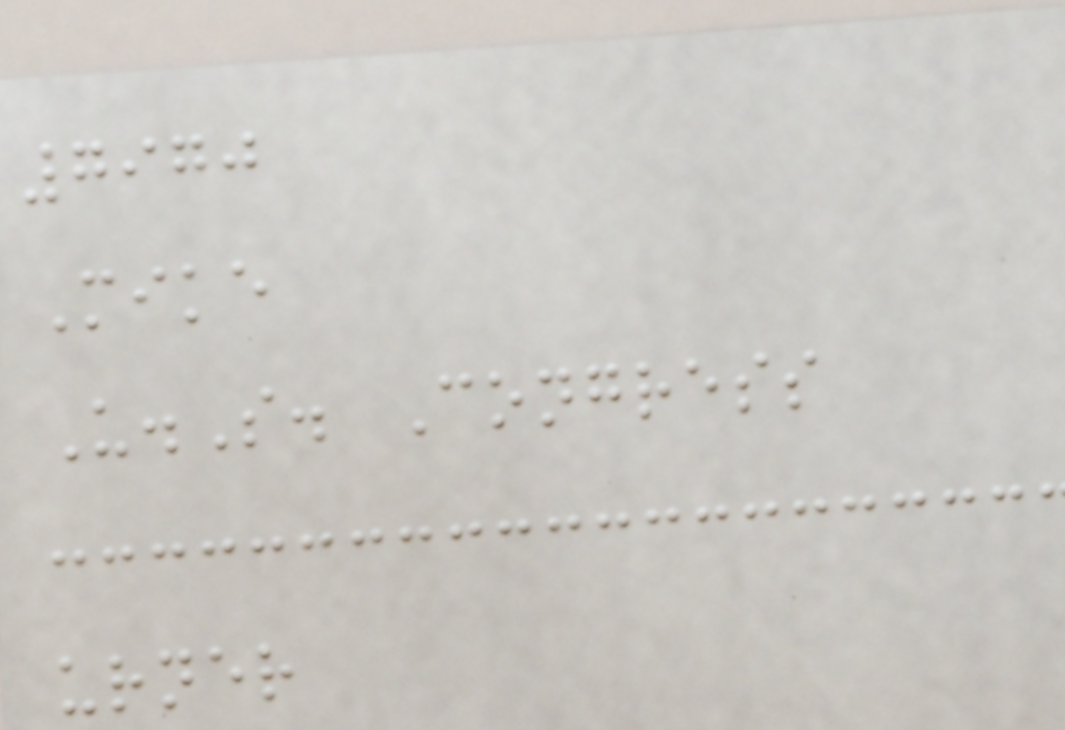7970
Mike
U.S. Congress
urner
